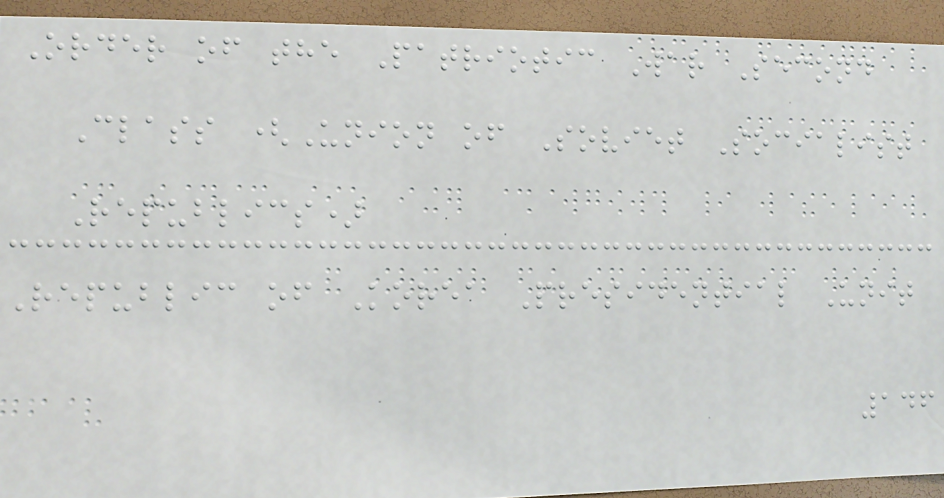Order of the Patriotic War Second
Class (Union of Soviet Socialist
Republics)
Republic of Korea Presidential Unit
146
